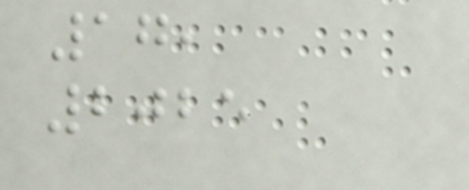17,
2025
